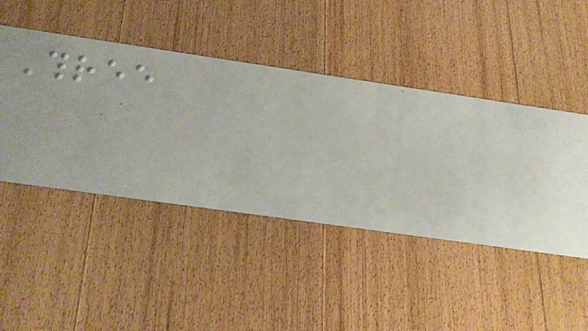Three
